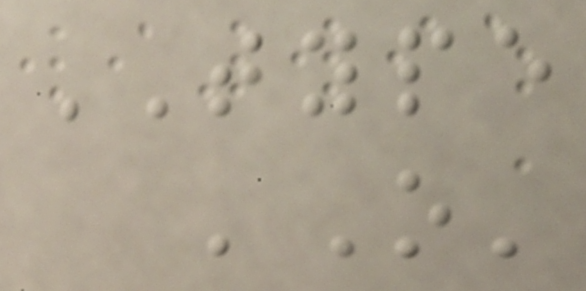TYPE
'O'
